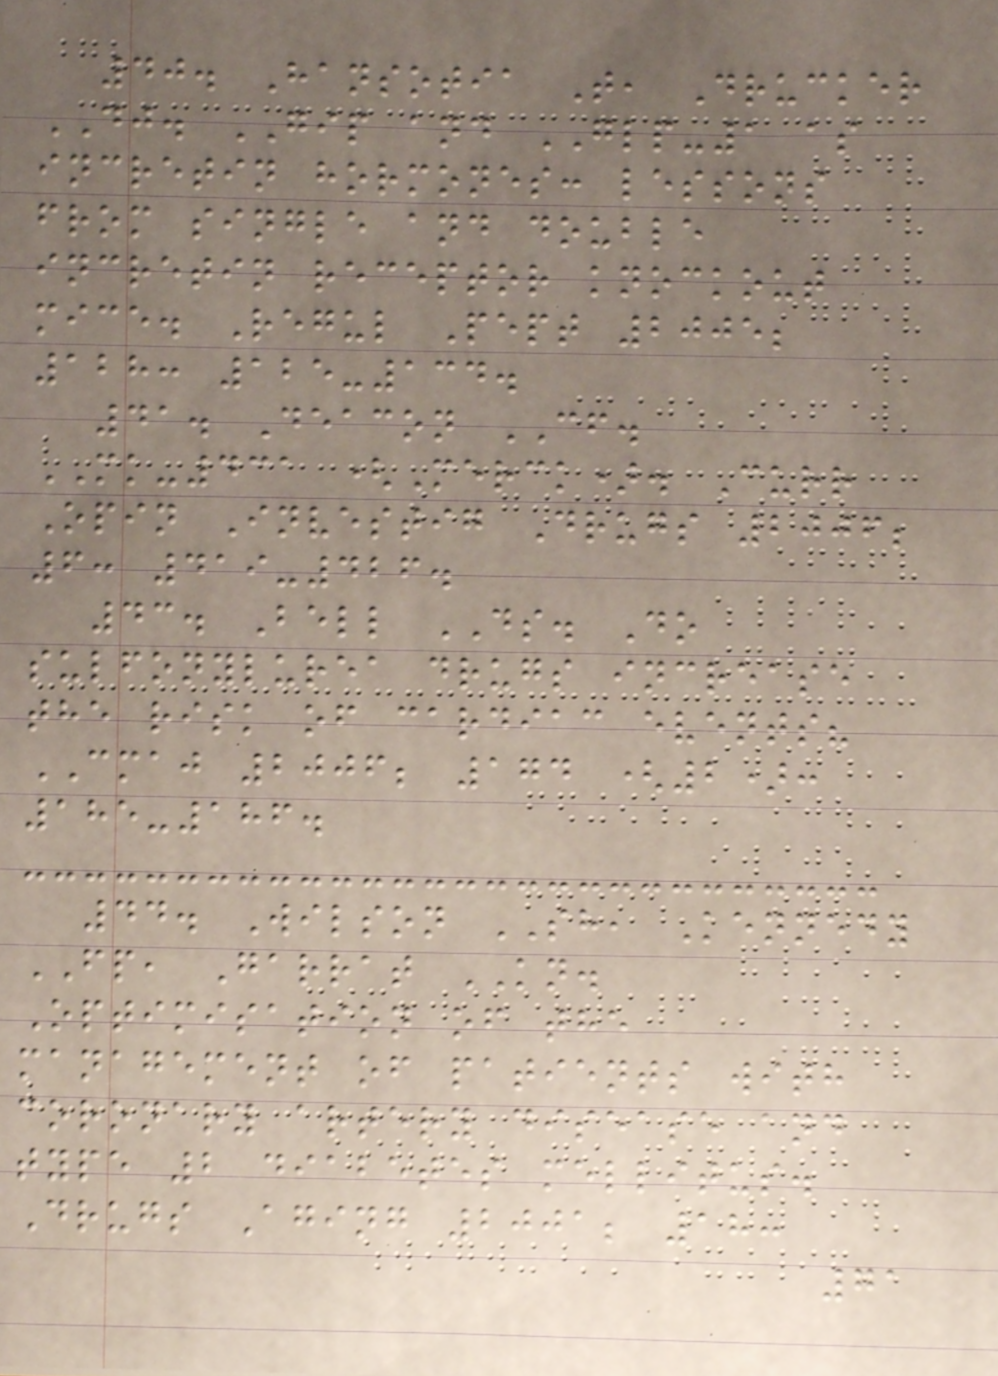40. Hansotia T, Drucker
DJ. GIP and GLP-1 as
incretin hormones: lessons
from single and double
incretin receptor knockout
mice. Regul Pept 2005;
128: 125-134.
41. Deacon CF.
MK-431 (Merck). Curr
Opin Investig Drugs 2006;
6: 419-426.
43. Bell DS. Do
sulfonylurea drugs increase
the risk of cardiac events?
CMAJ 2006; 174 (2):
185-186.
44. Wilson SH, Kennedy
FP, Garrat KN.
Optimisation of the
management of patients with
coronary artery disease and
type 2 diabetes mellitus.
Drugs Aging 2001; 18:
71
